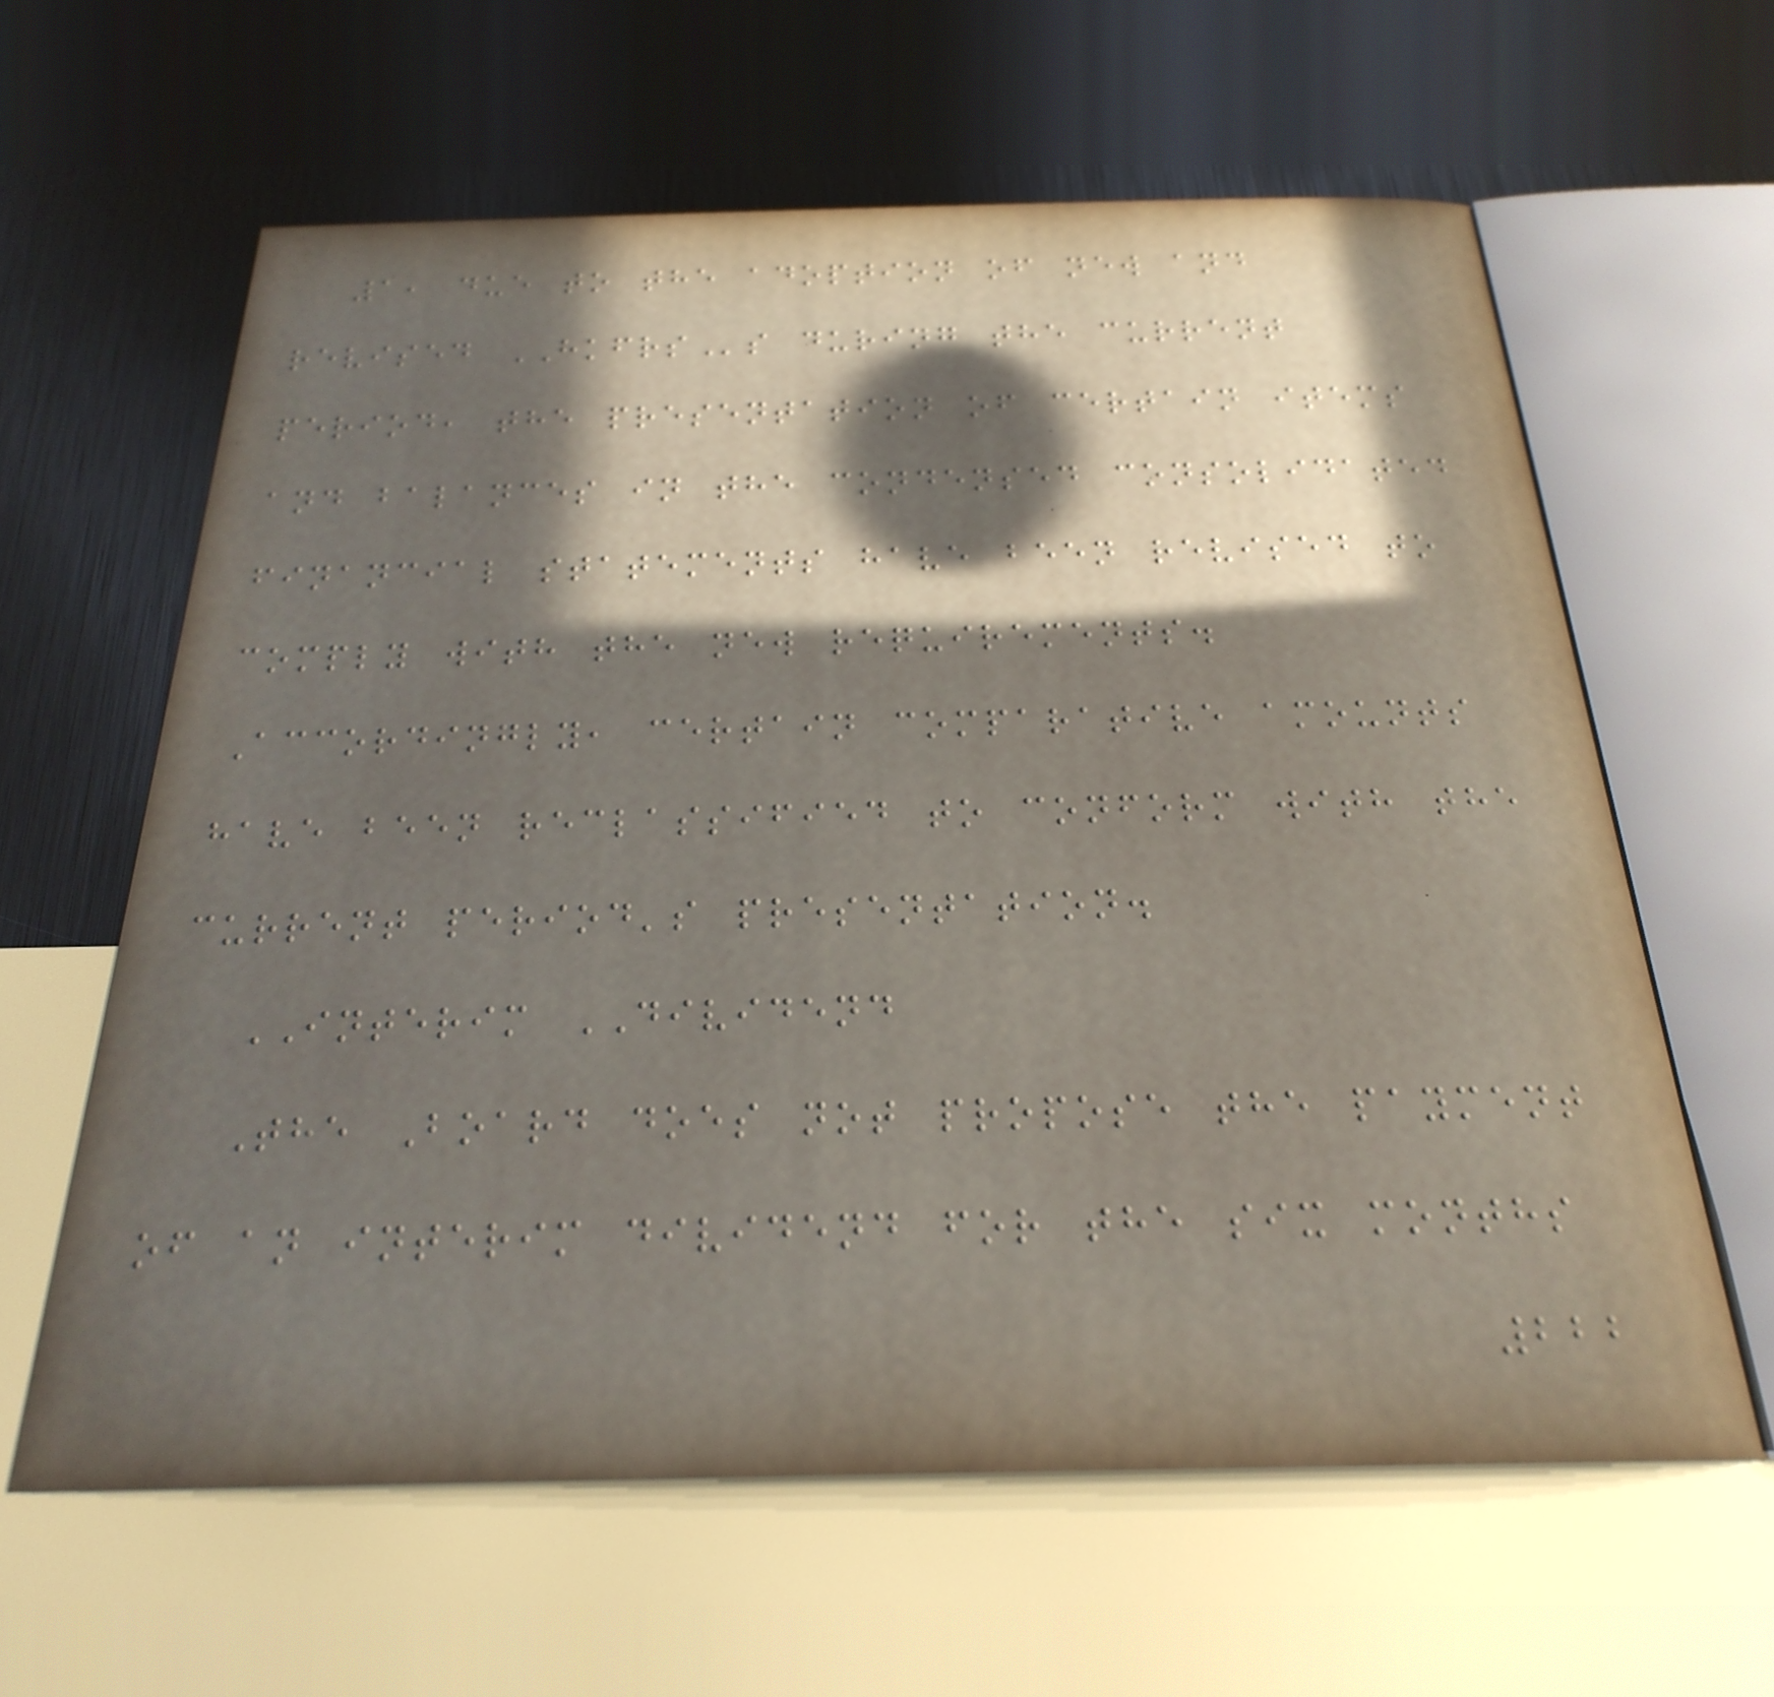1, due to the adoption of new and
revised HKFRSs during the current
period, the presentation of certain items
and balances in the condensed consolidated
financial statements have been revised to
comply with the new requirements.
Accordingly, certain comparative amounts
have been reclassified to conform with the
current period's presentation.
INTERIM DIVIDEND
The Board does not propose the payment
of an interim dividend for the six months
222
